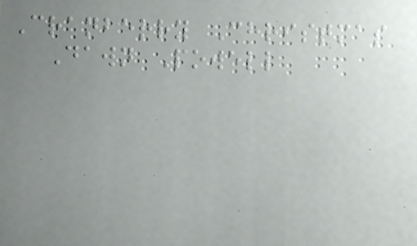Cranberry Christmas
Dawn Powell
